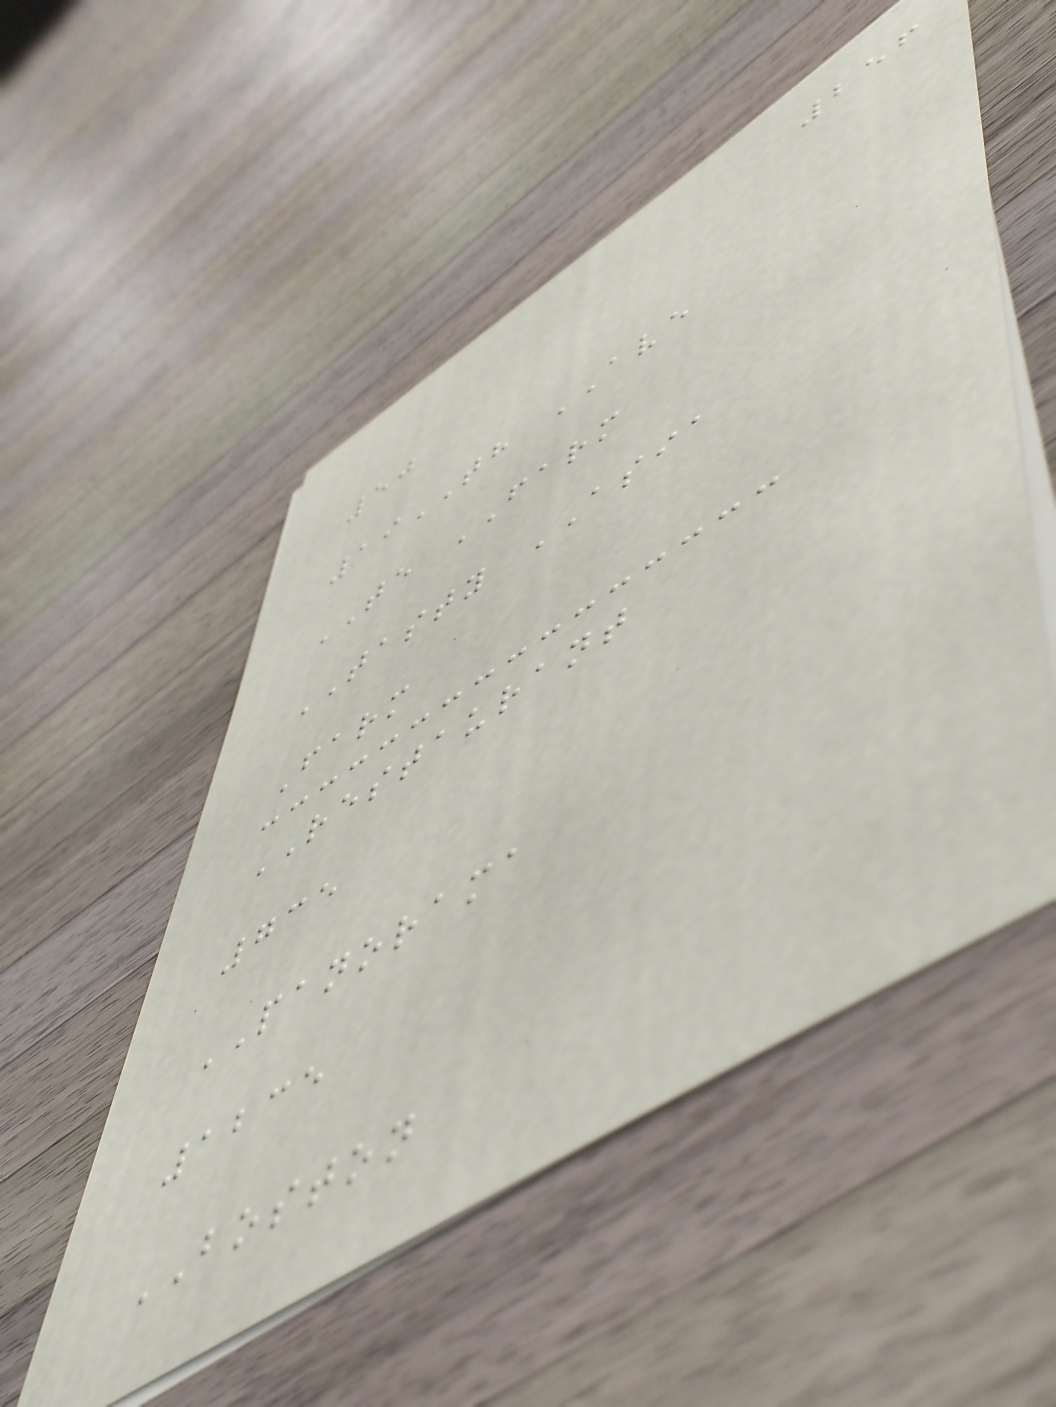256
50
19TH AVE
TE FARM
TASTY ASIA
Farm
RESTAURANT
735
PANORAMA
1235
BOSTON
